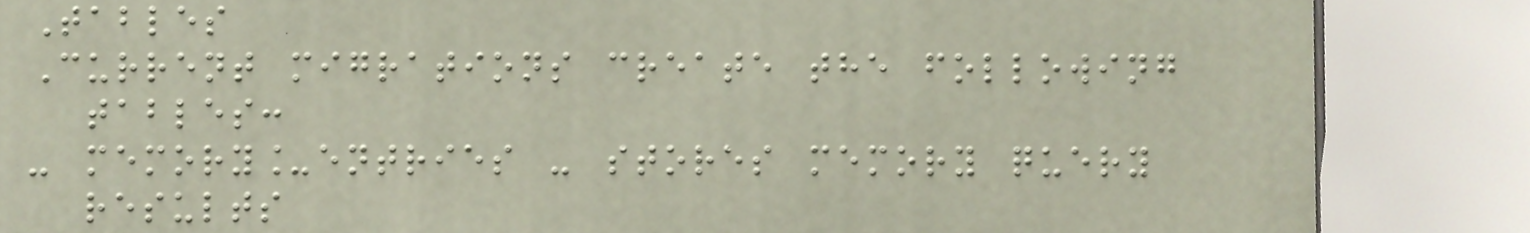Tables
Current migrations create the following
tables:
- memory_entries - stores memory query
results
